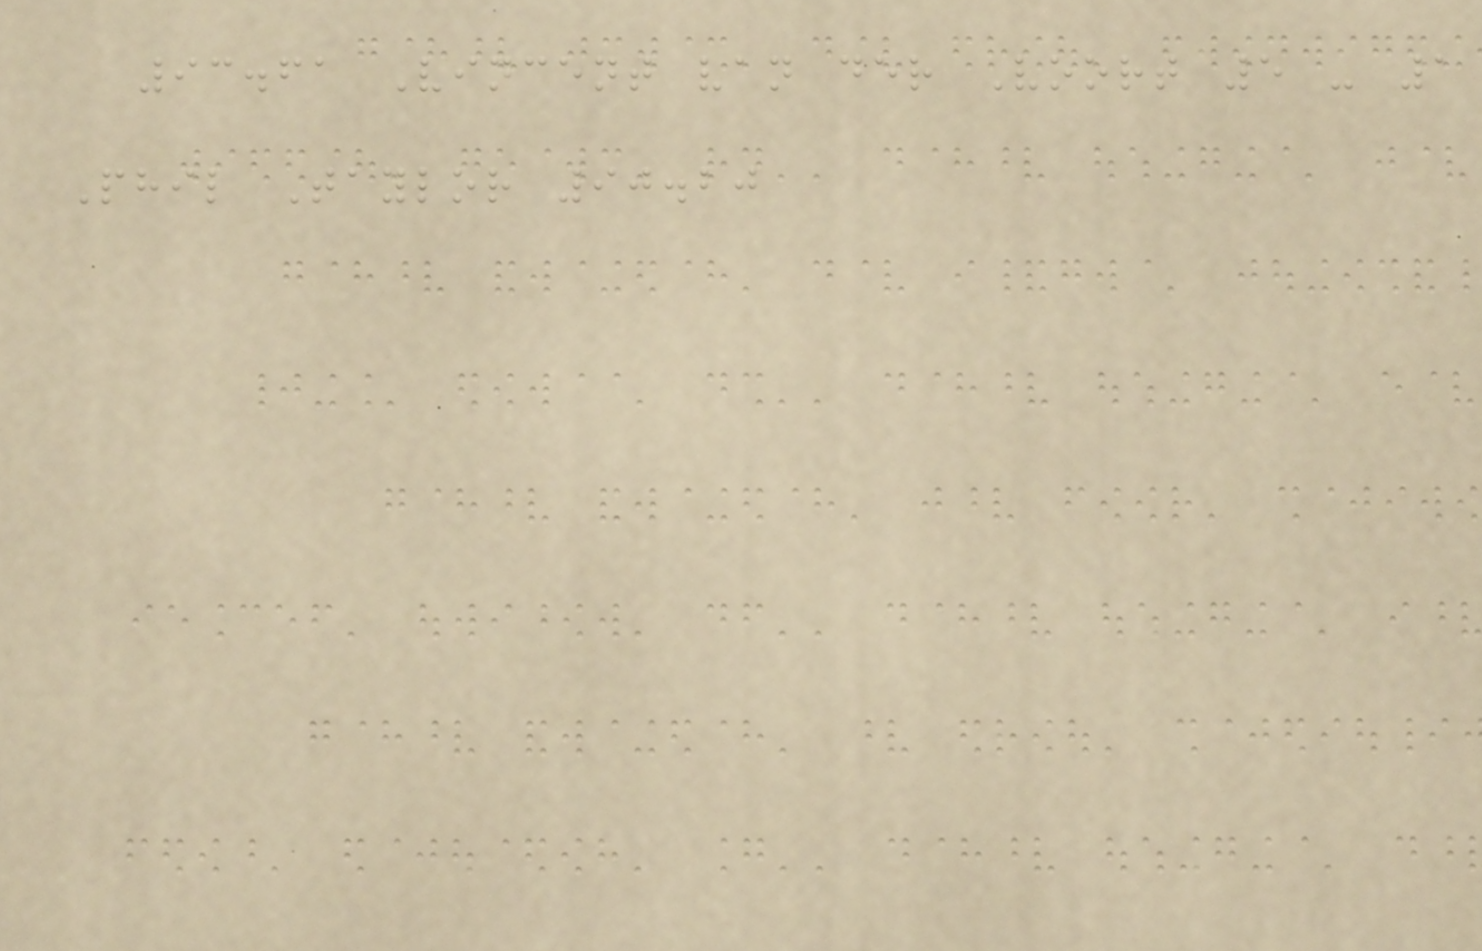93.61 Vincent van der Voort 5 - 1
Phil Taylor 90.20
